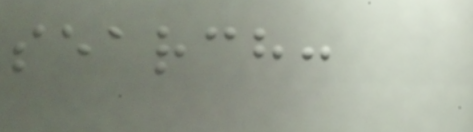search:
